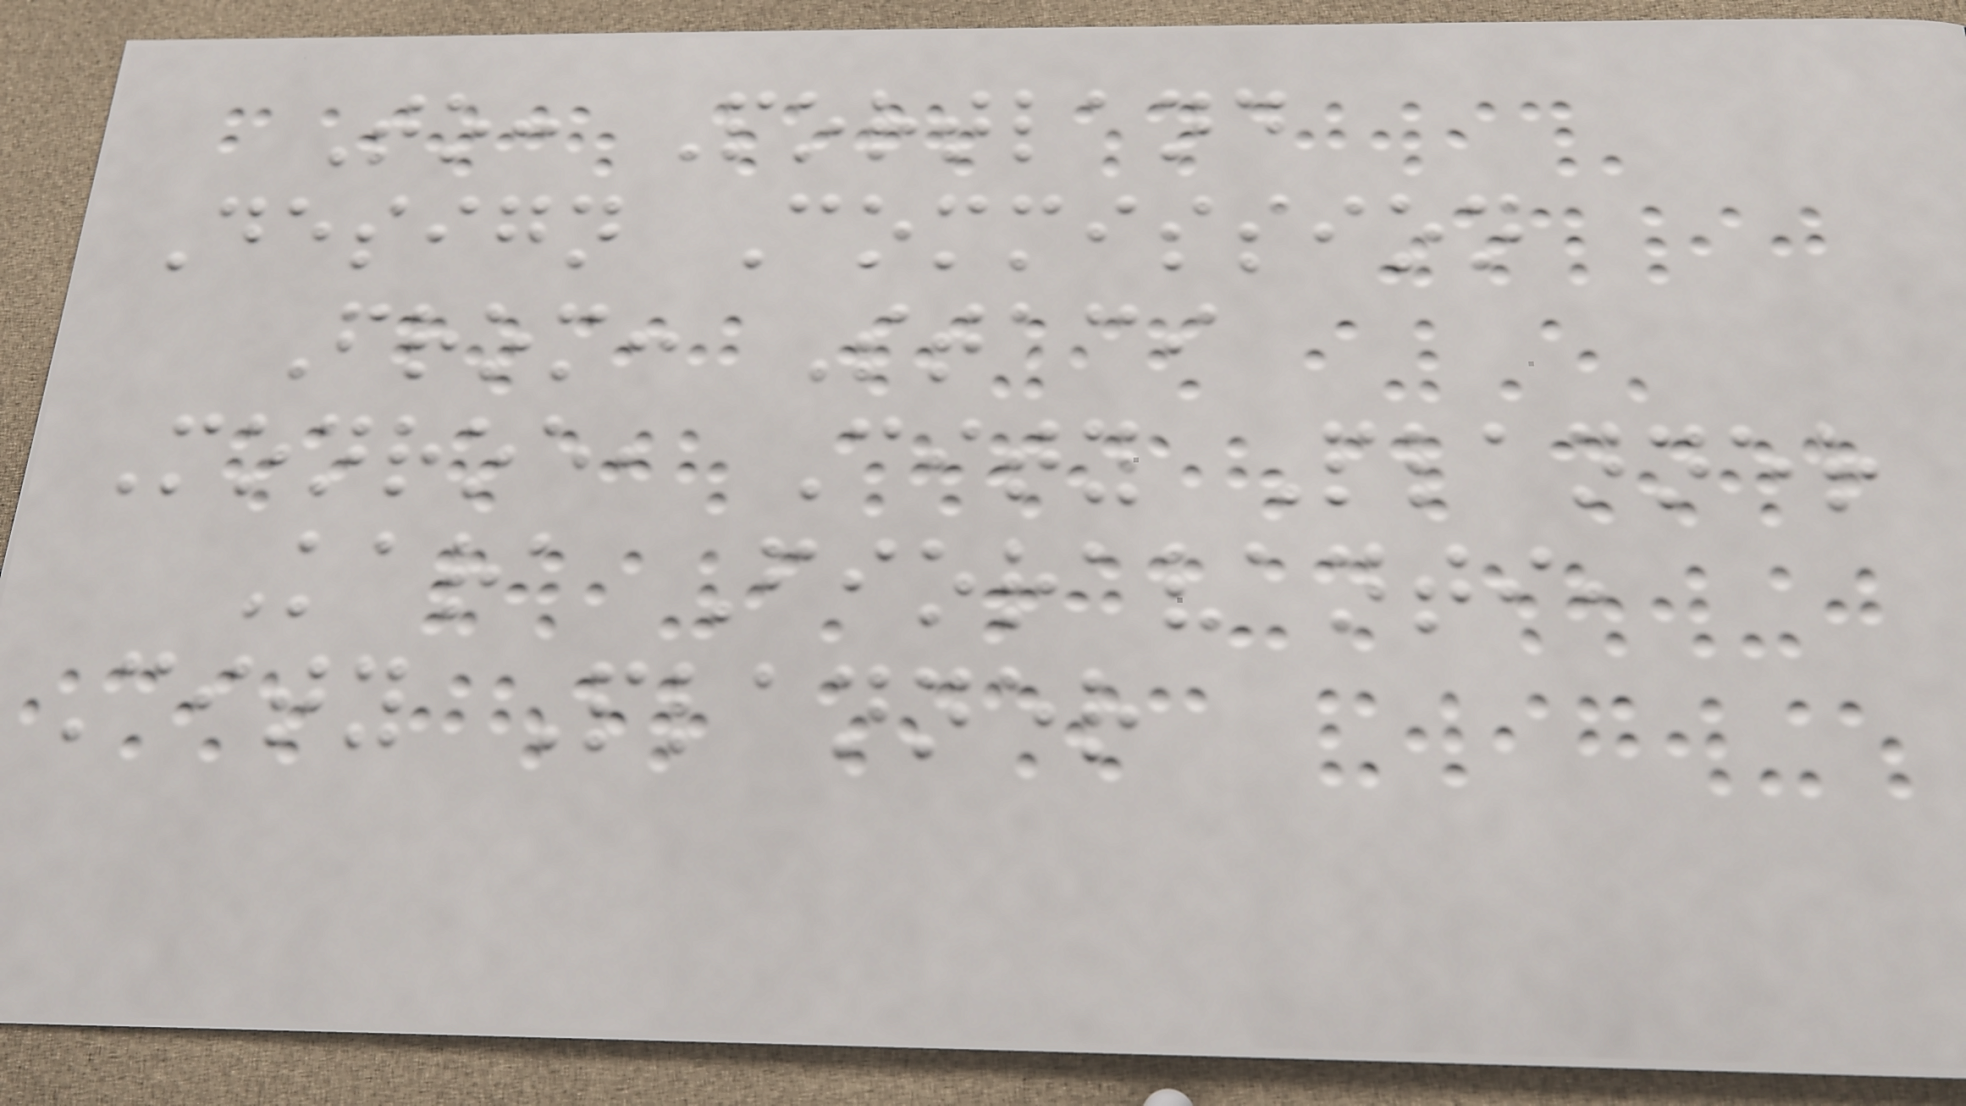To: Portland
Design Commission
From: Staci
Monroe, City Planner
Kara Fioravanti,
City Planner
